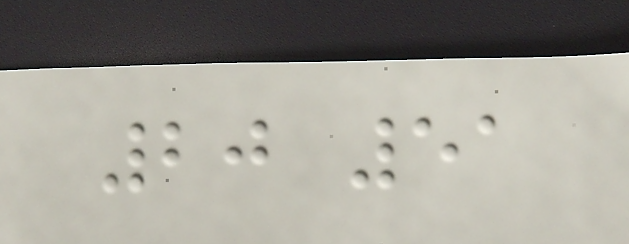20 51
